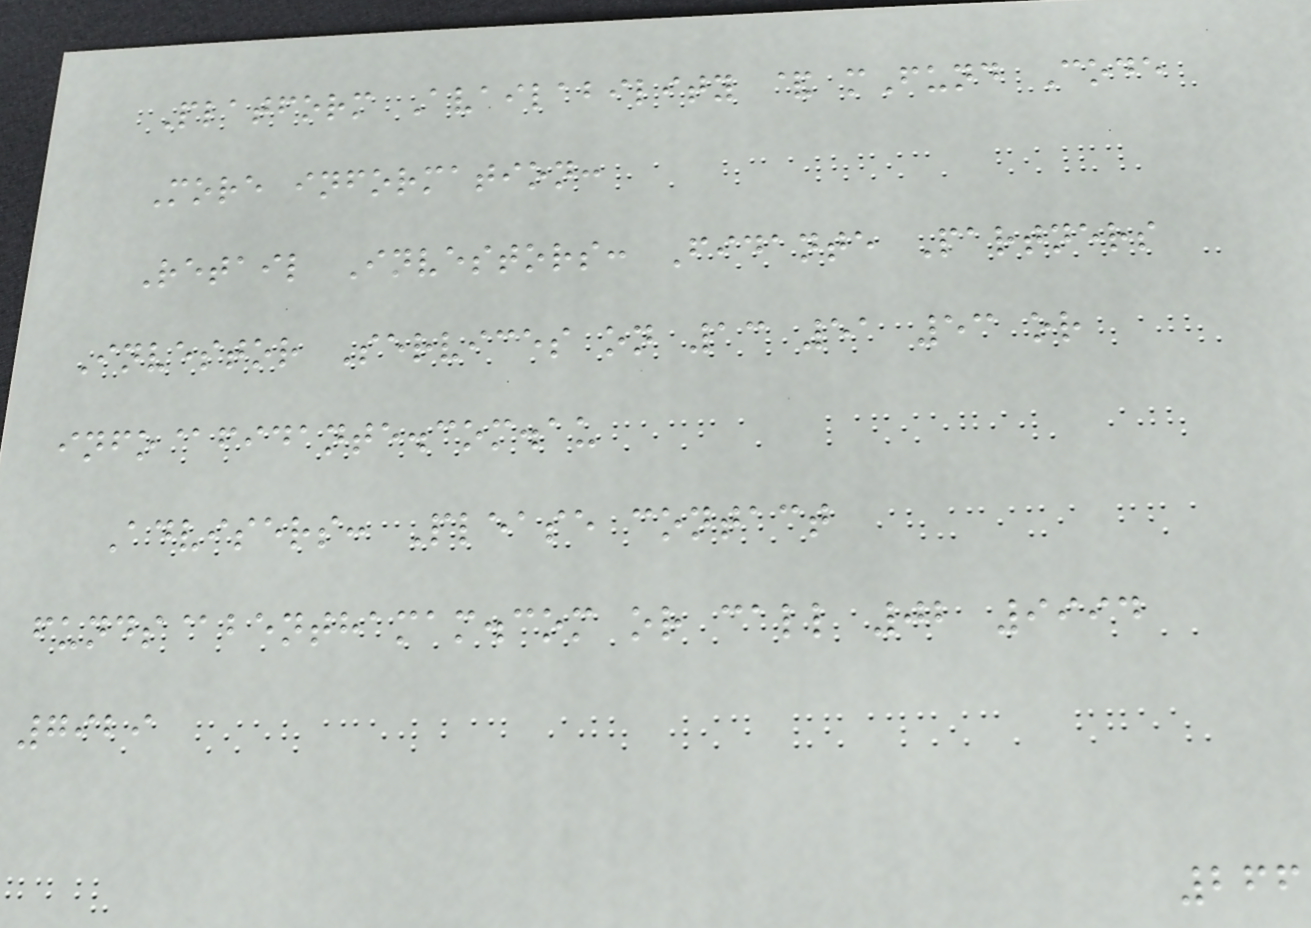Platform Availability & mFund Code
More information:
Retail Investors: Fidante Partners
Investor Services on 13 51 53 or
info@fidante.com.au
Advisers: Please contact
funds@benthamam.com or call 02 9994
7929
266
